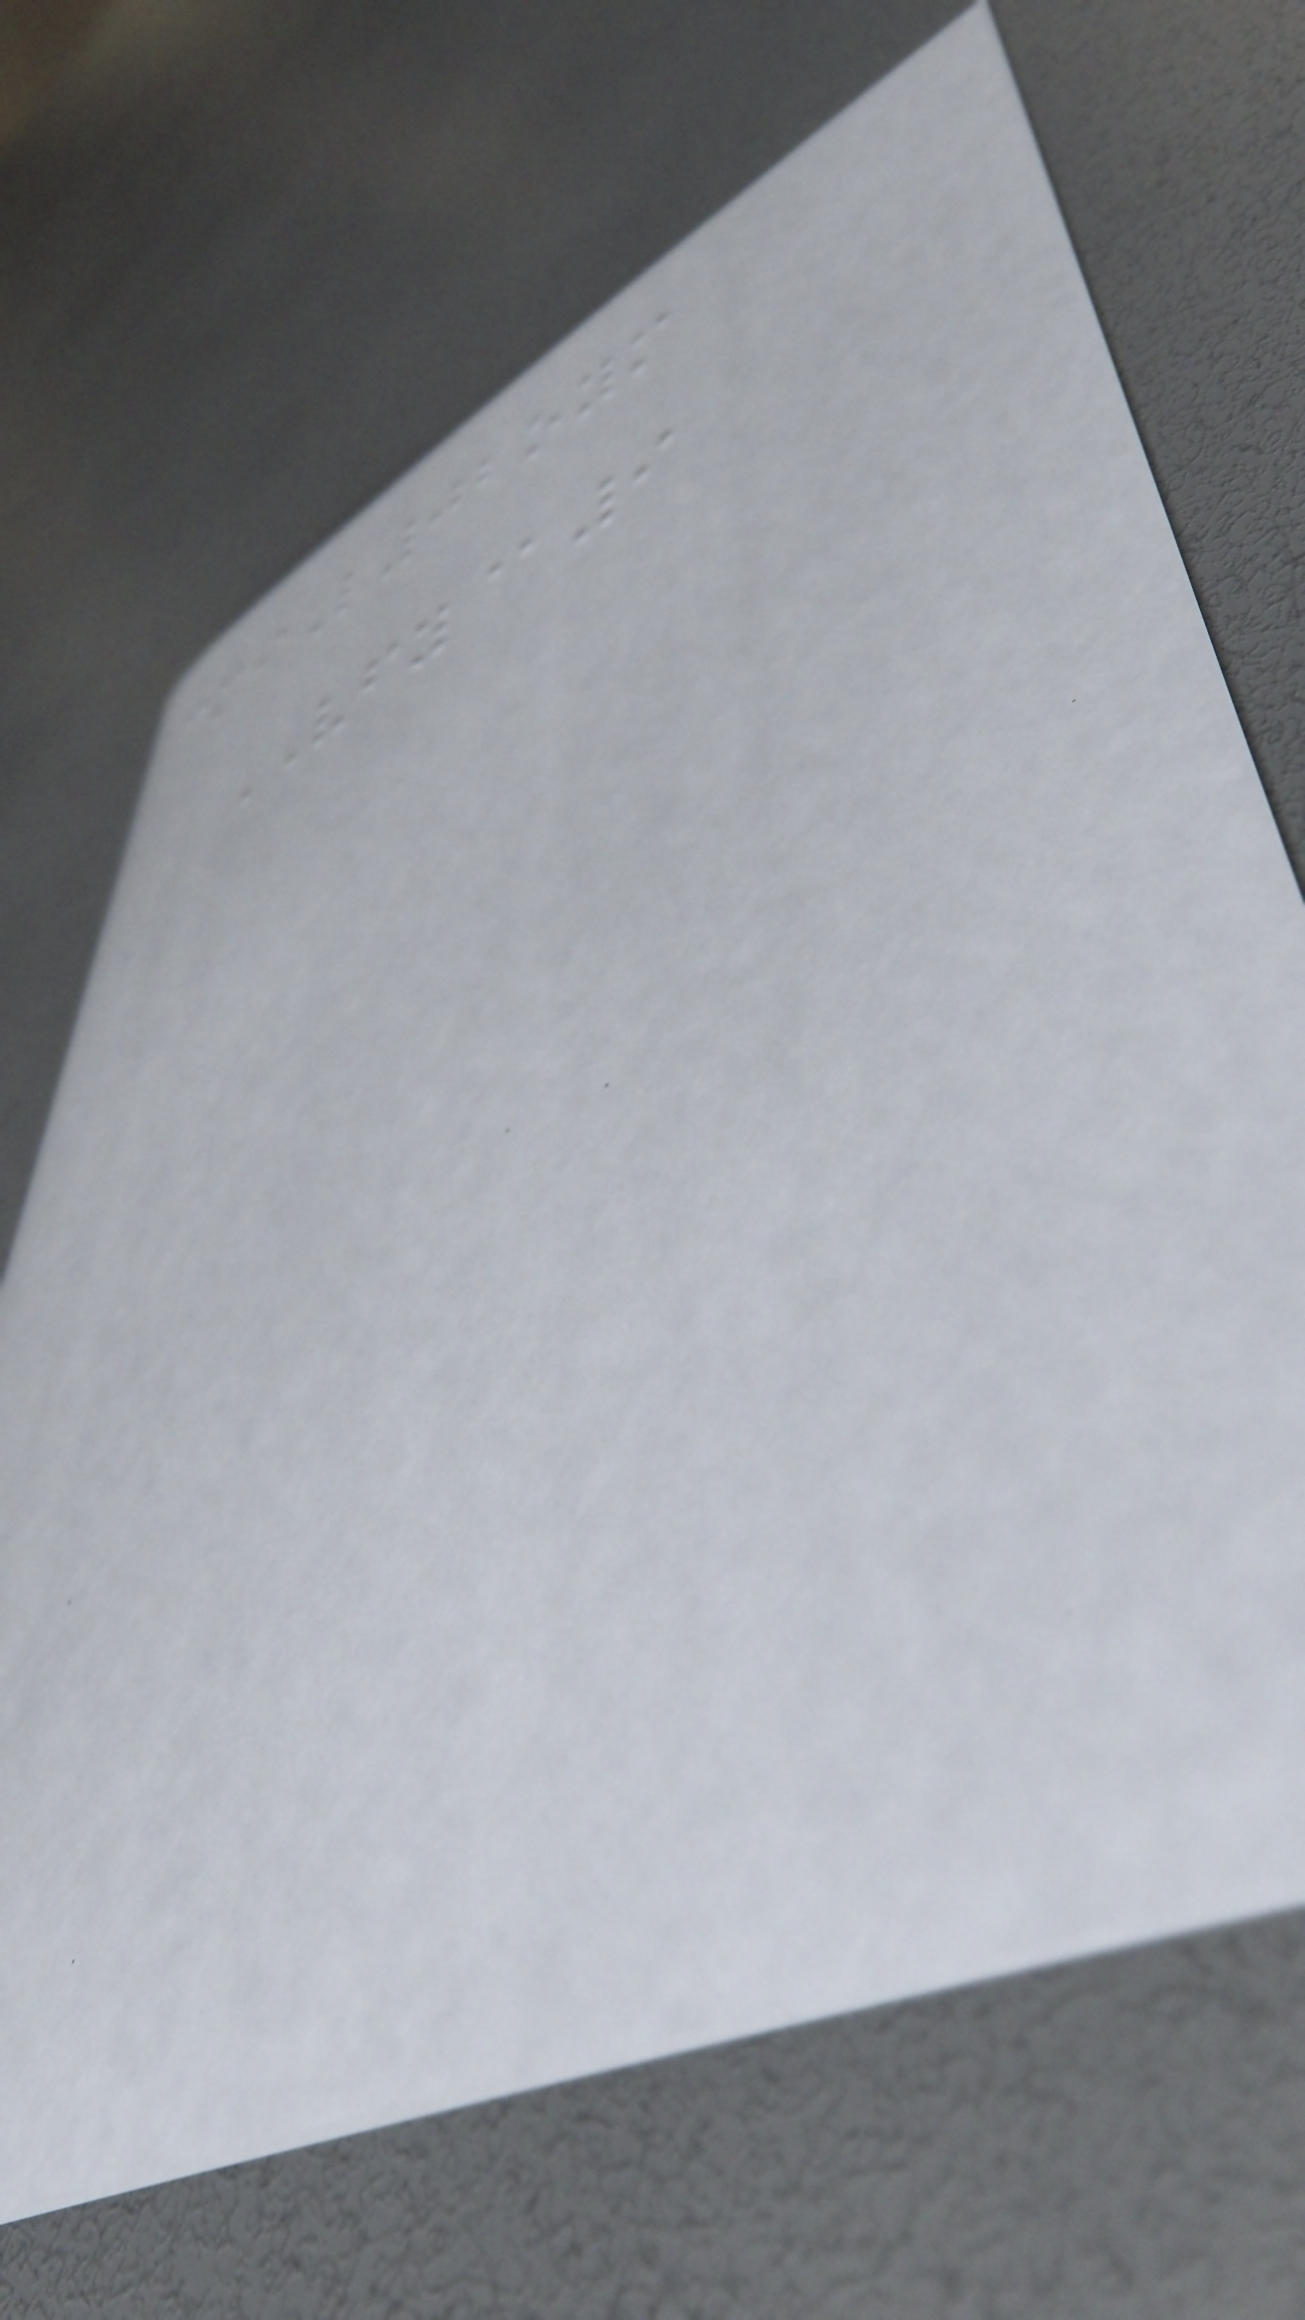cmiL02oym
VFY@9
